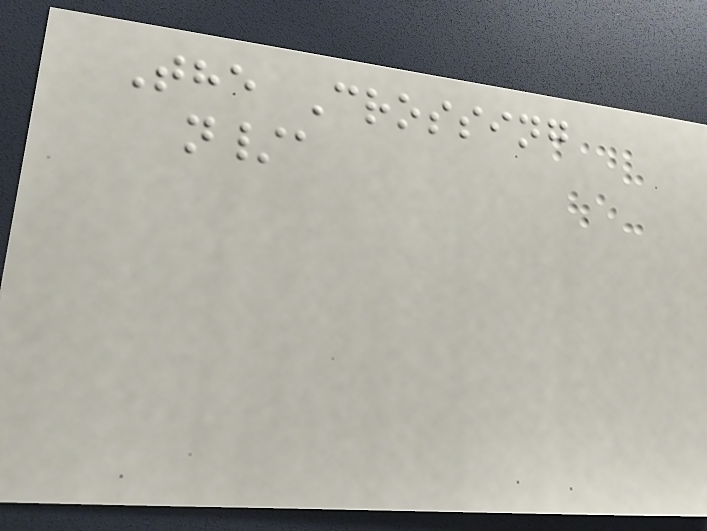The Crossing
n/a
